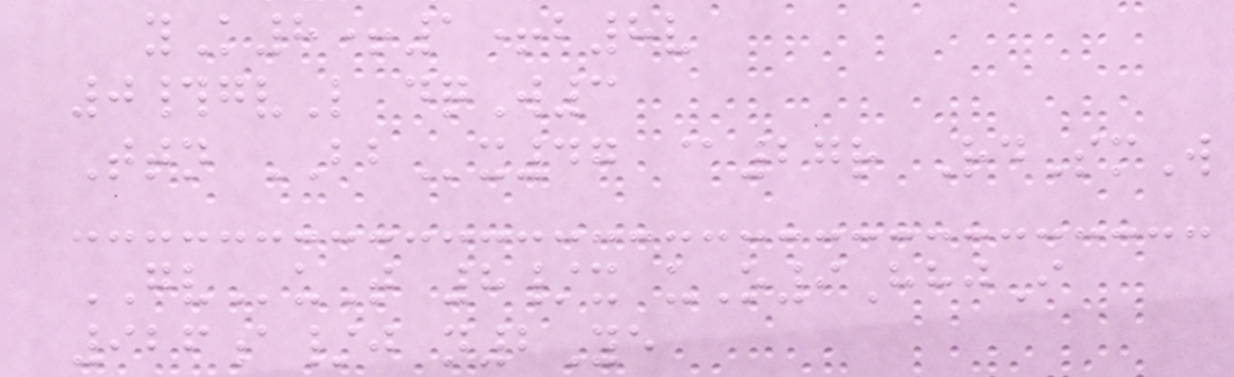yK8+1+b8v
0#gvL dqW3
Ttn BBx47 @27r RdSmW
GVuT 8/x uO9HhjI
926a/j n2Ye
